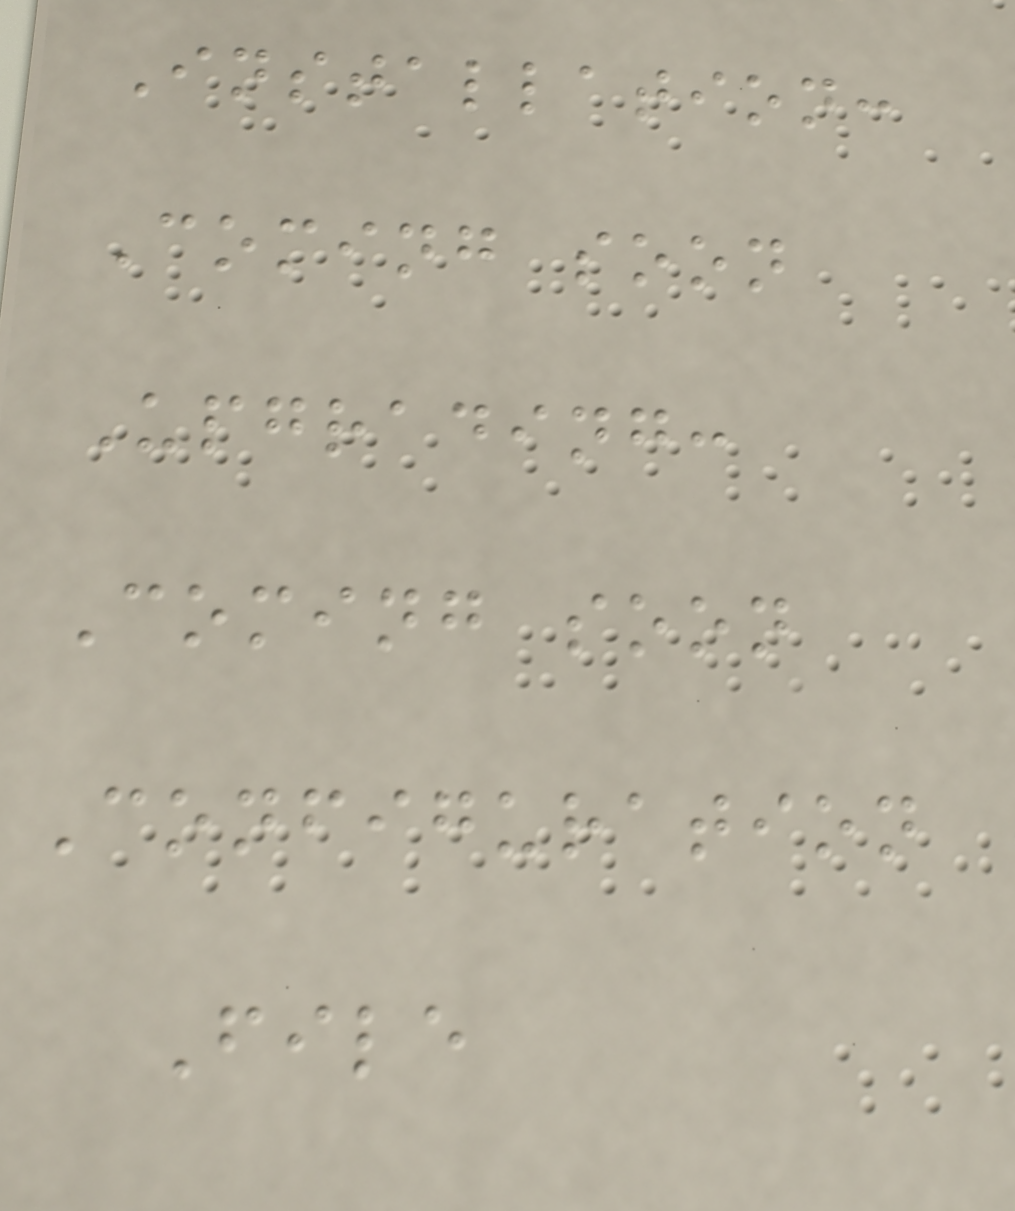Installation:
Coming soon
Upgrading:
Coming soon
Configuration
File
